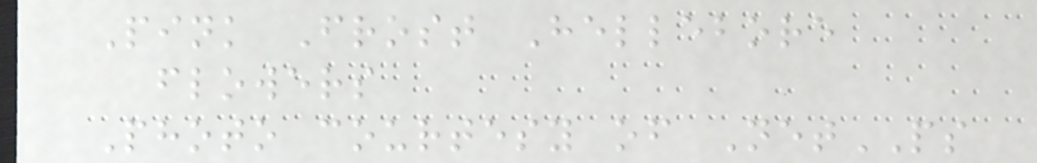Pink Frost Hellebore
flowers
Photo courtesy of NetPS
